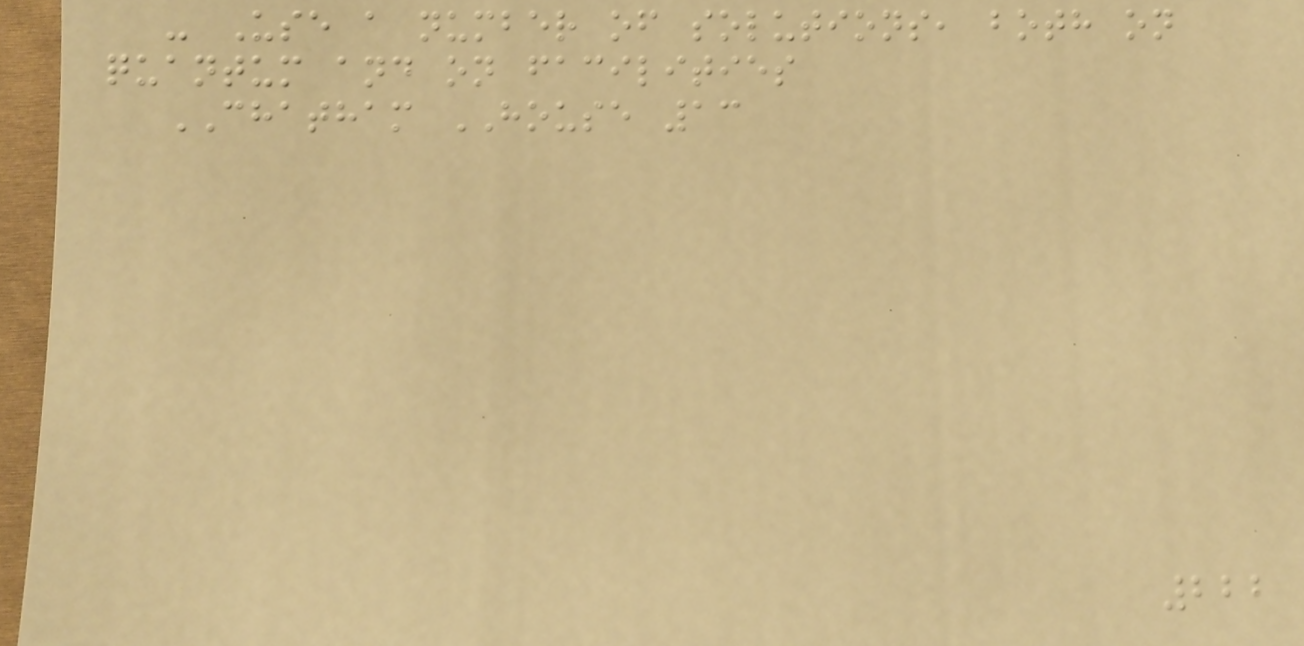- Use a number of solutions, both on
quantum and on facilities
CHATHAM HOUSE 13
222
